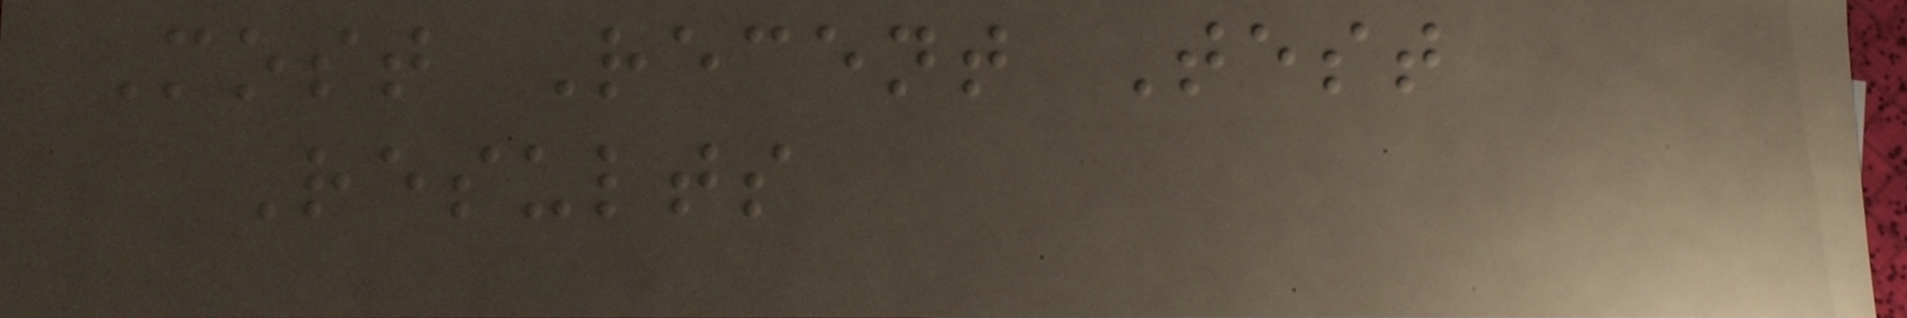Most Recent Test
Results
